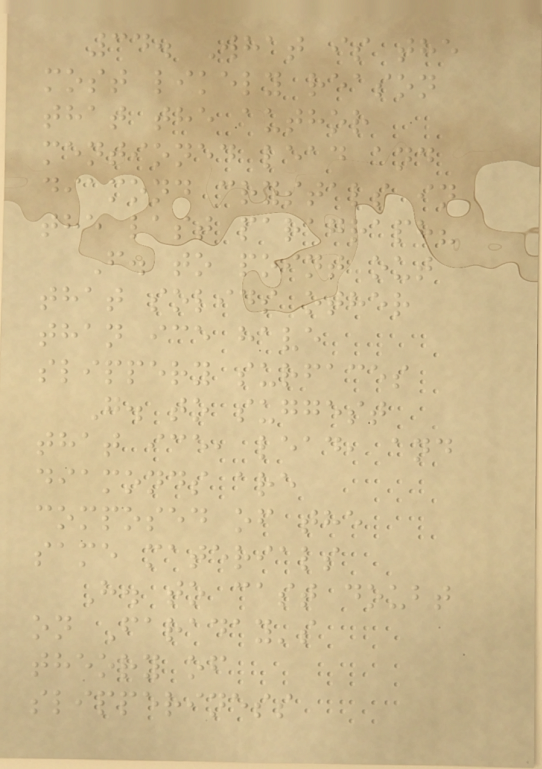34. What is the
most likely reason
that the author
mentioned lead and
diamond crystals in
the last paragraph?
F. to point out
that solids other
than ice have
slippery surfaces
G. to suggest
that ice, lead, and
diamonds are
composed of the
same materials
H. to cast doubt
on Faraday's
theory of
slipperiness
